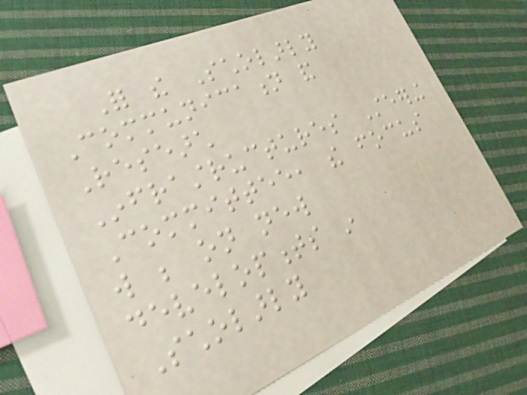For the Scholarly
Communication and
Research
Infrastructures Steering
Committee, the focus
will be on new
developments in
Scholarly
